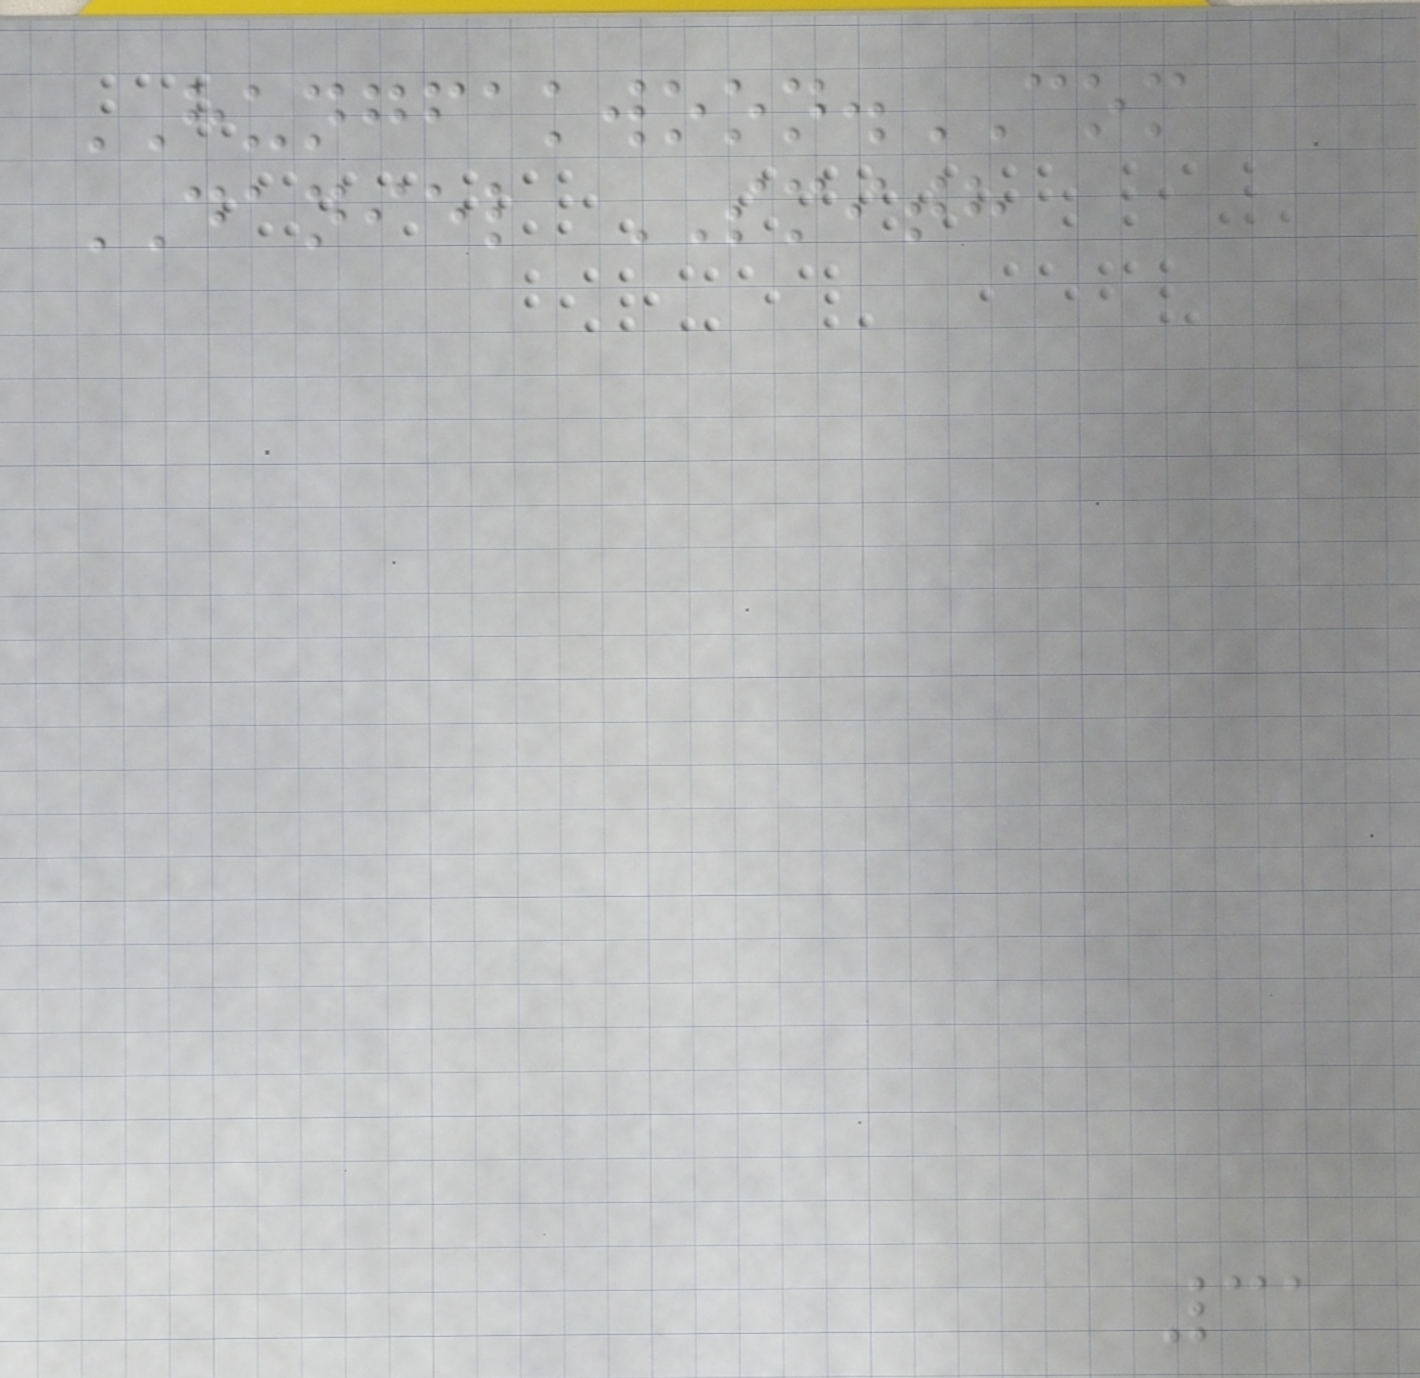HUNGFAKWOON.COM
DANIEL SMITH
31
